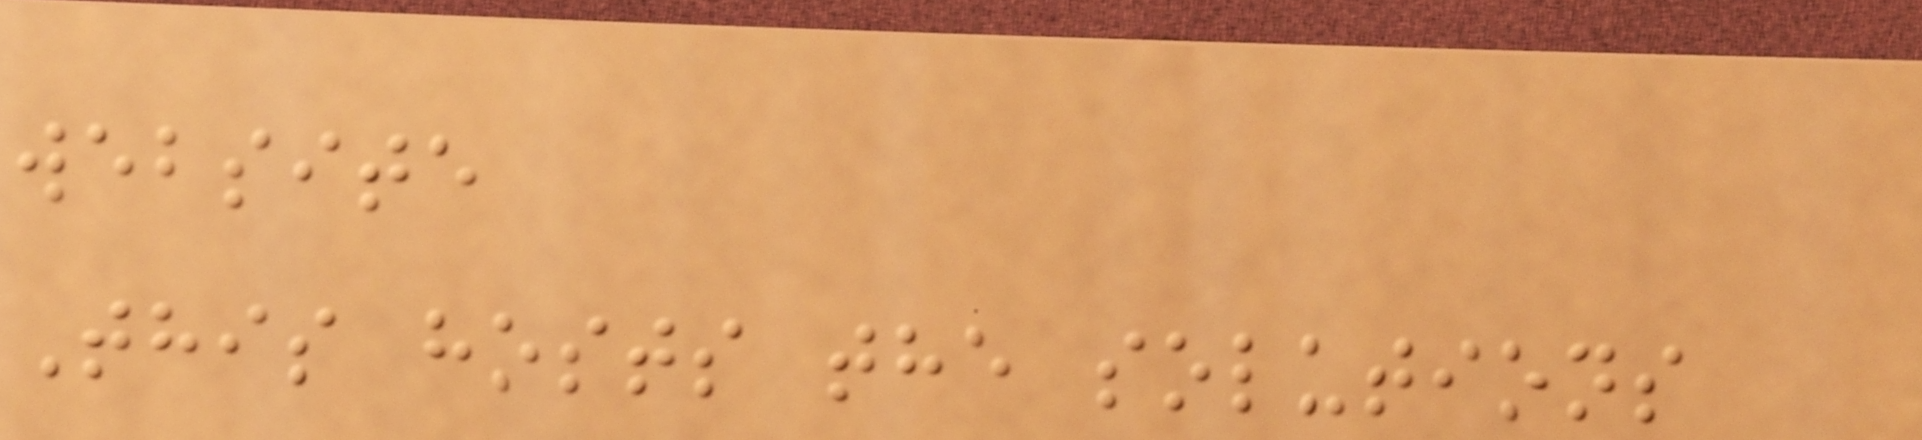website
This hosts the solutions
